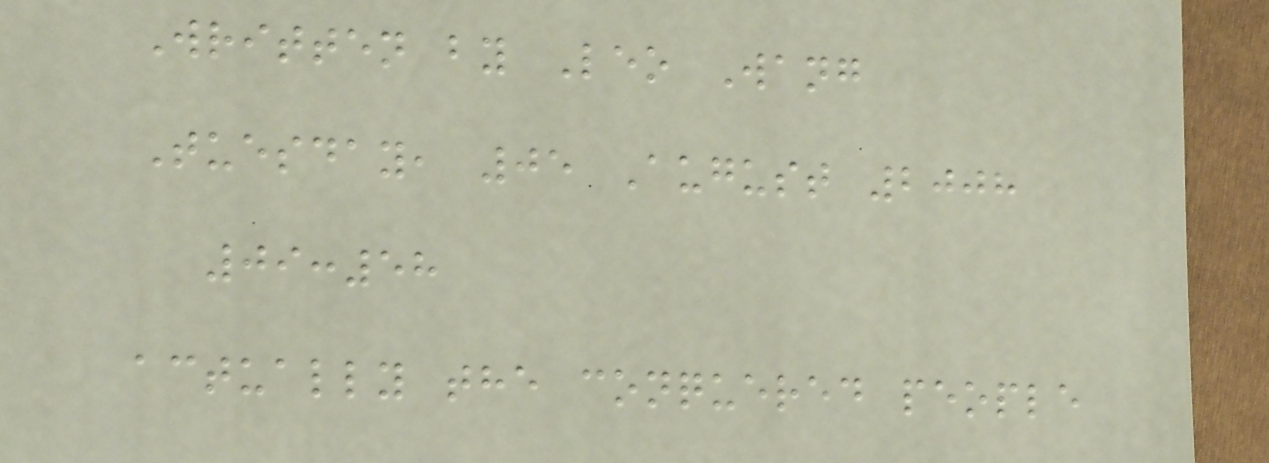Written by Leo Wang
Tuesday, 05 August 2008
09:58
actually the conquered people
